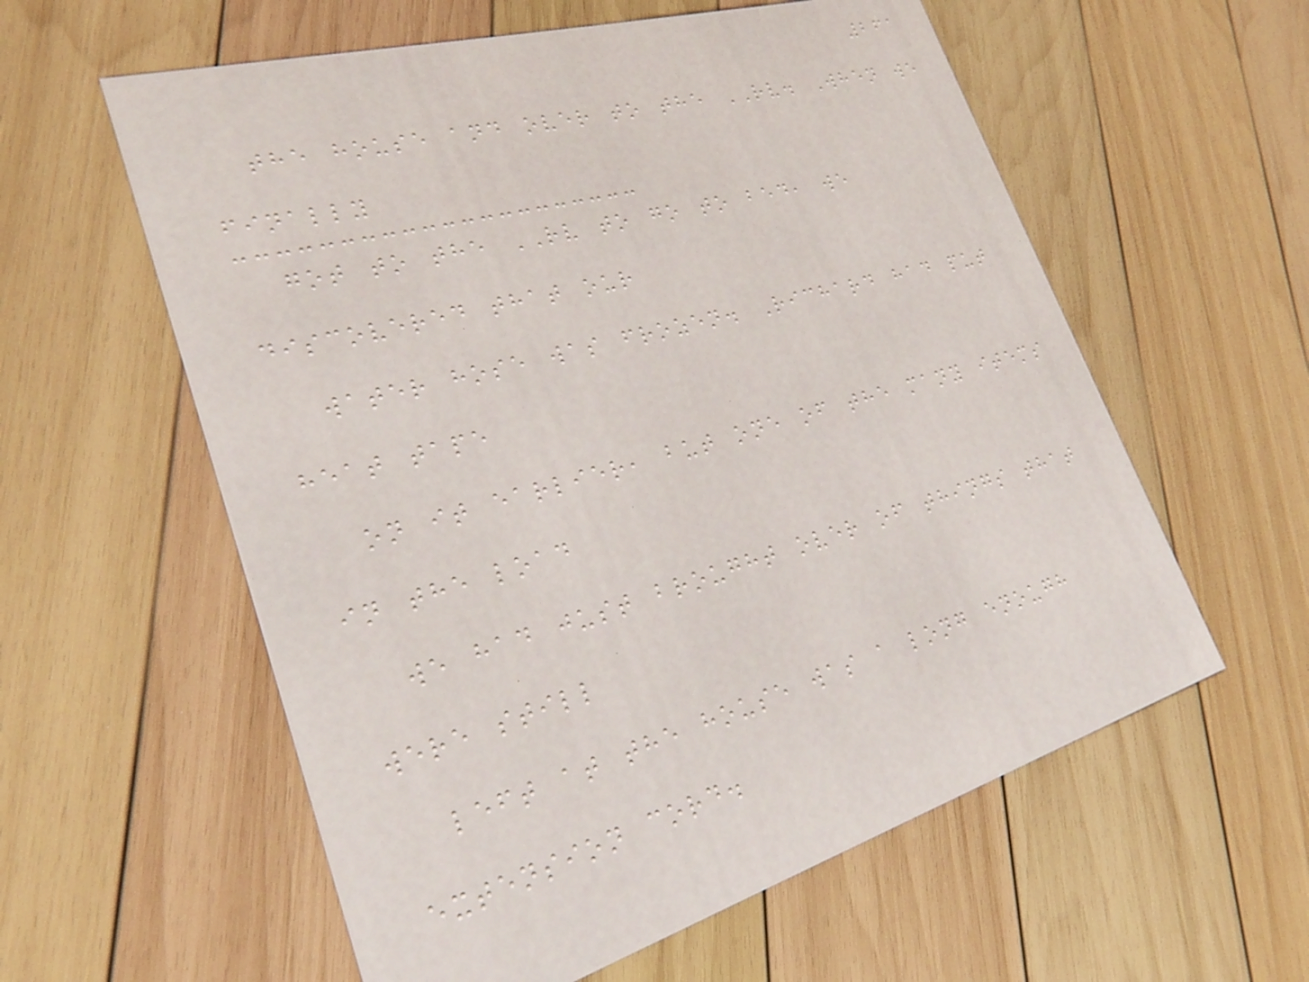261
the house and over to the RV. When we
finally
got to the RV to go to bed, we
discovered that our
water hose was frozen. Richard had put
heat tape
on it earlier, but one of the many items
in the load
we had just brought over of things that
were still
left at the house was a long enough
extension cord.
